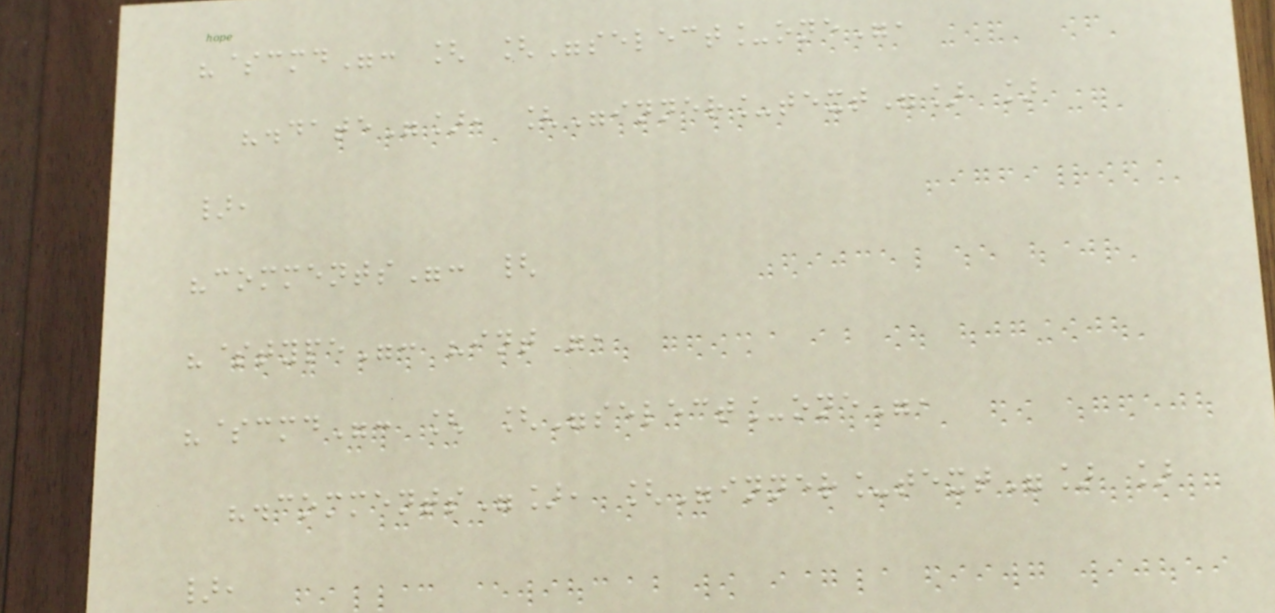"$cmd": [ ["select_one",
".date"], ["inner_text"] ]
},
"comments": {
"$type": "int",
"$cmd": [ ["select_one",
".comments"], ["inner_text"] ]
},
